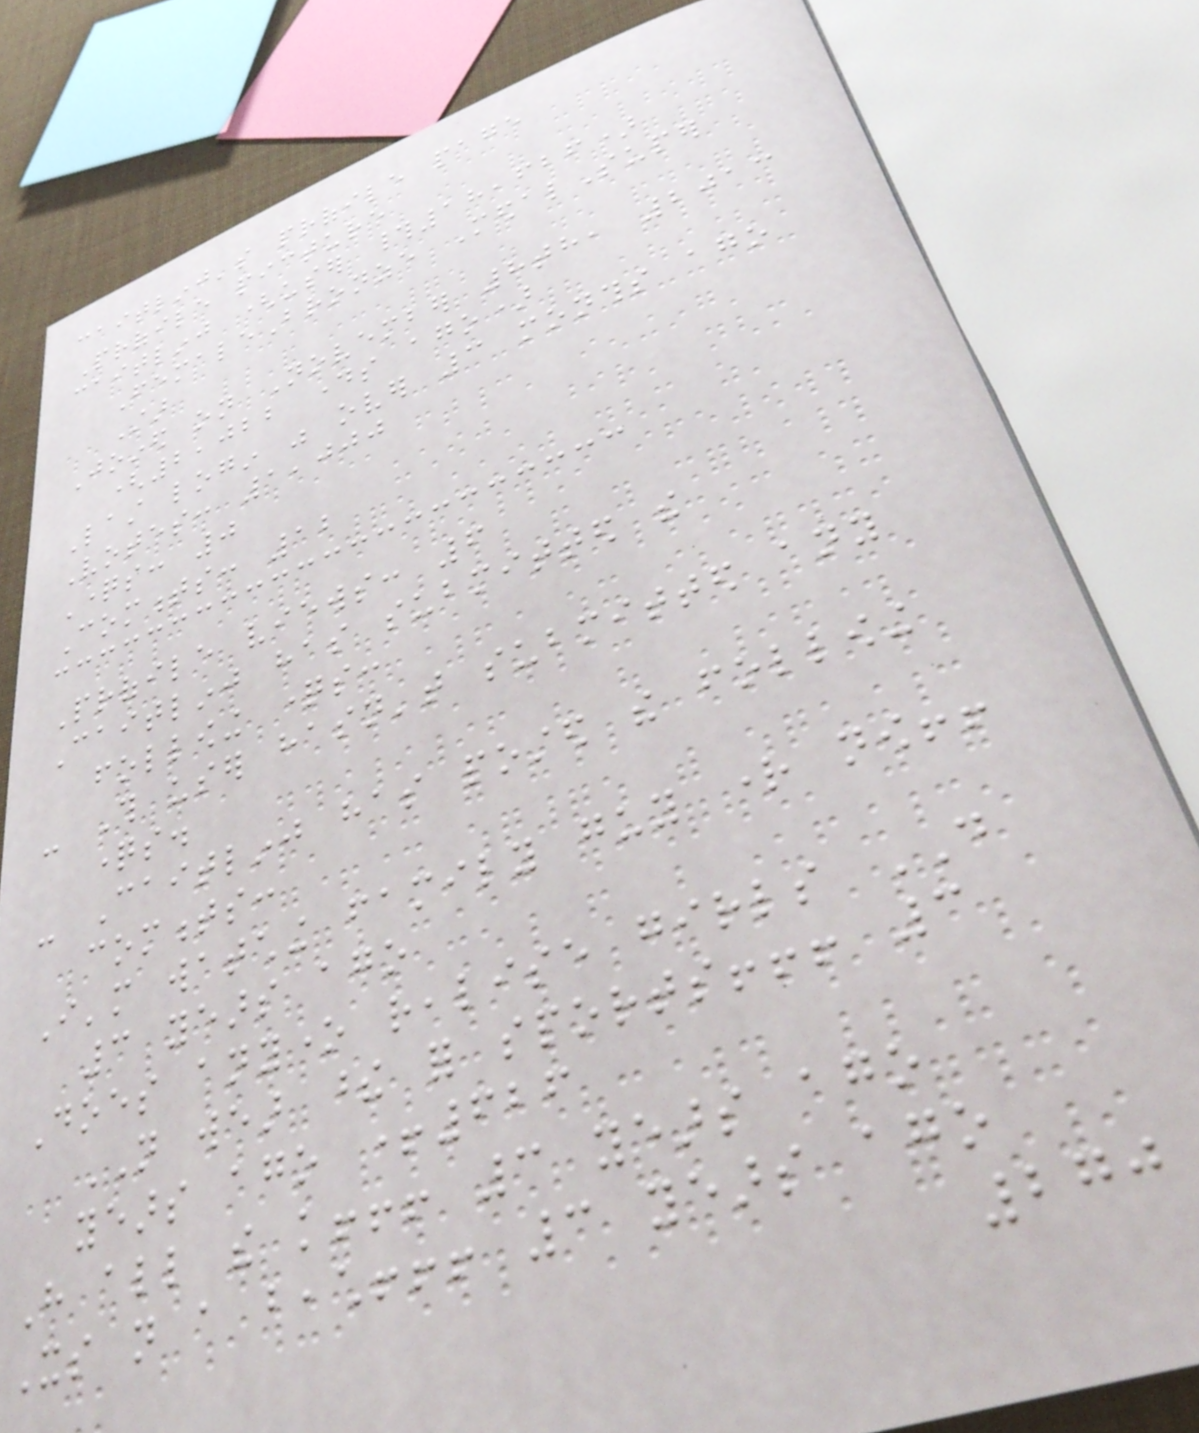caitlinj's profile page
Profile picture
caitlinj (user #18,626)
FemaleBronze MedalSuper
Star
Joined on November 8th, 2013
(2,022 days ago)
Last login was over 3 months ago
Votes: 1,000
Questions: 0
Comments: 12
Profile views: 6
Caitlinj has submitted the
following questions:
- This user hasn't submitted any
questions.
- Caitlinj has posted the following
comments:
I'm watching family guy right now!!
3 years ago
Does anyone realise girls DO
NOT wear these for sports!!! 3
years ago +626
Have all the knowledge!!! 3 years ago
Its not a beach!!! 3 years ago
270
